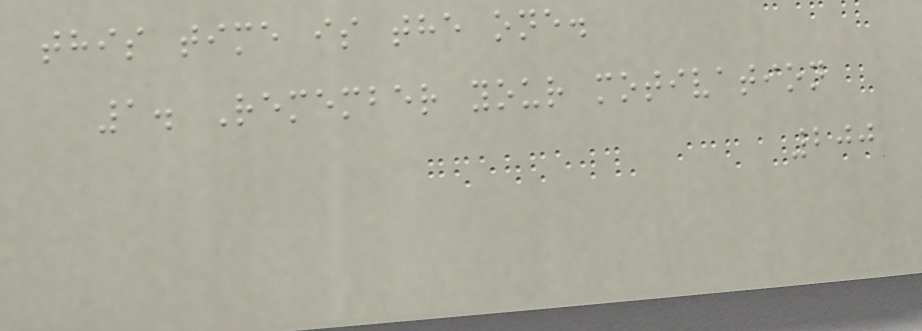this time is the one.
1. Remember your motivation
200
